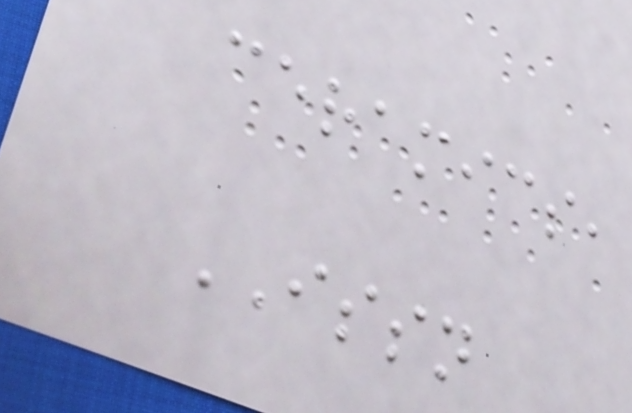ceramics,
ISSN
